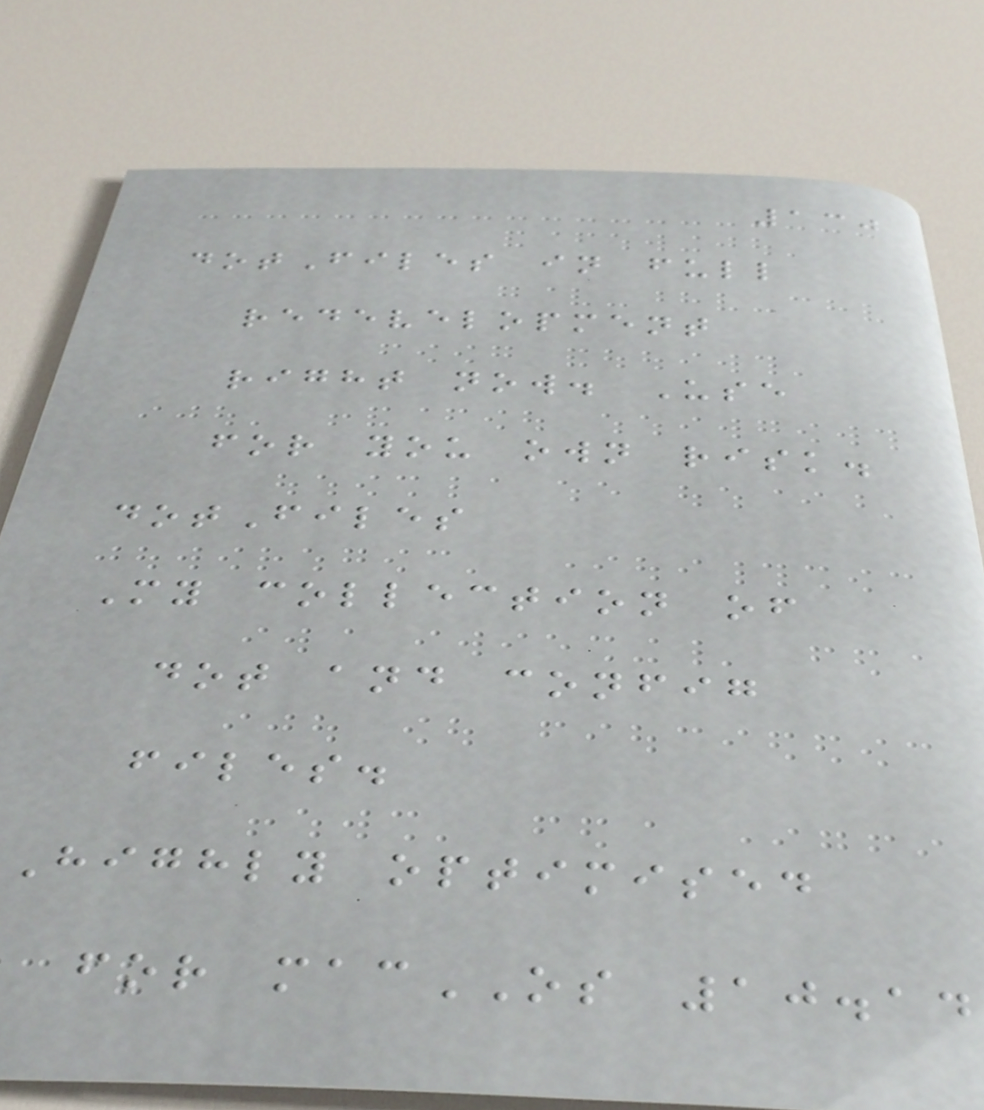130
dotFiles in full
redevelopment
right now. Use
for you own risk.
dotFiles
My collection of
dot and config
files.
Highly optimised
for macOS 10.14
